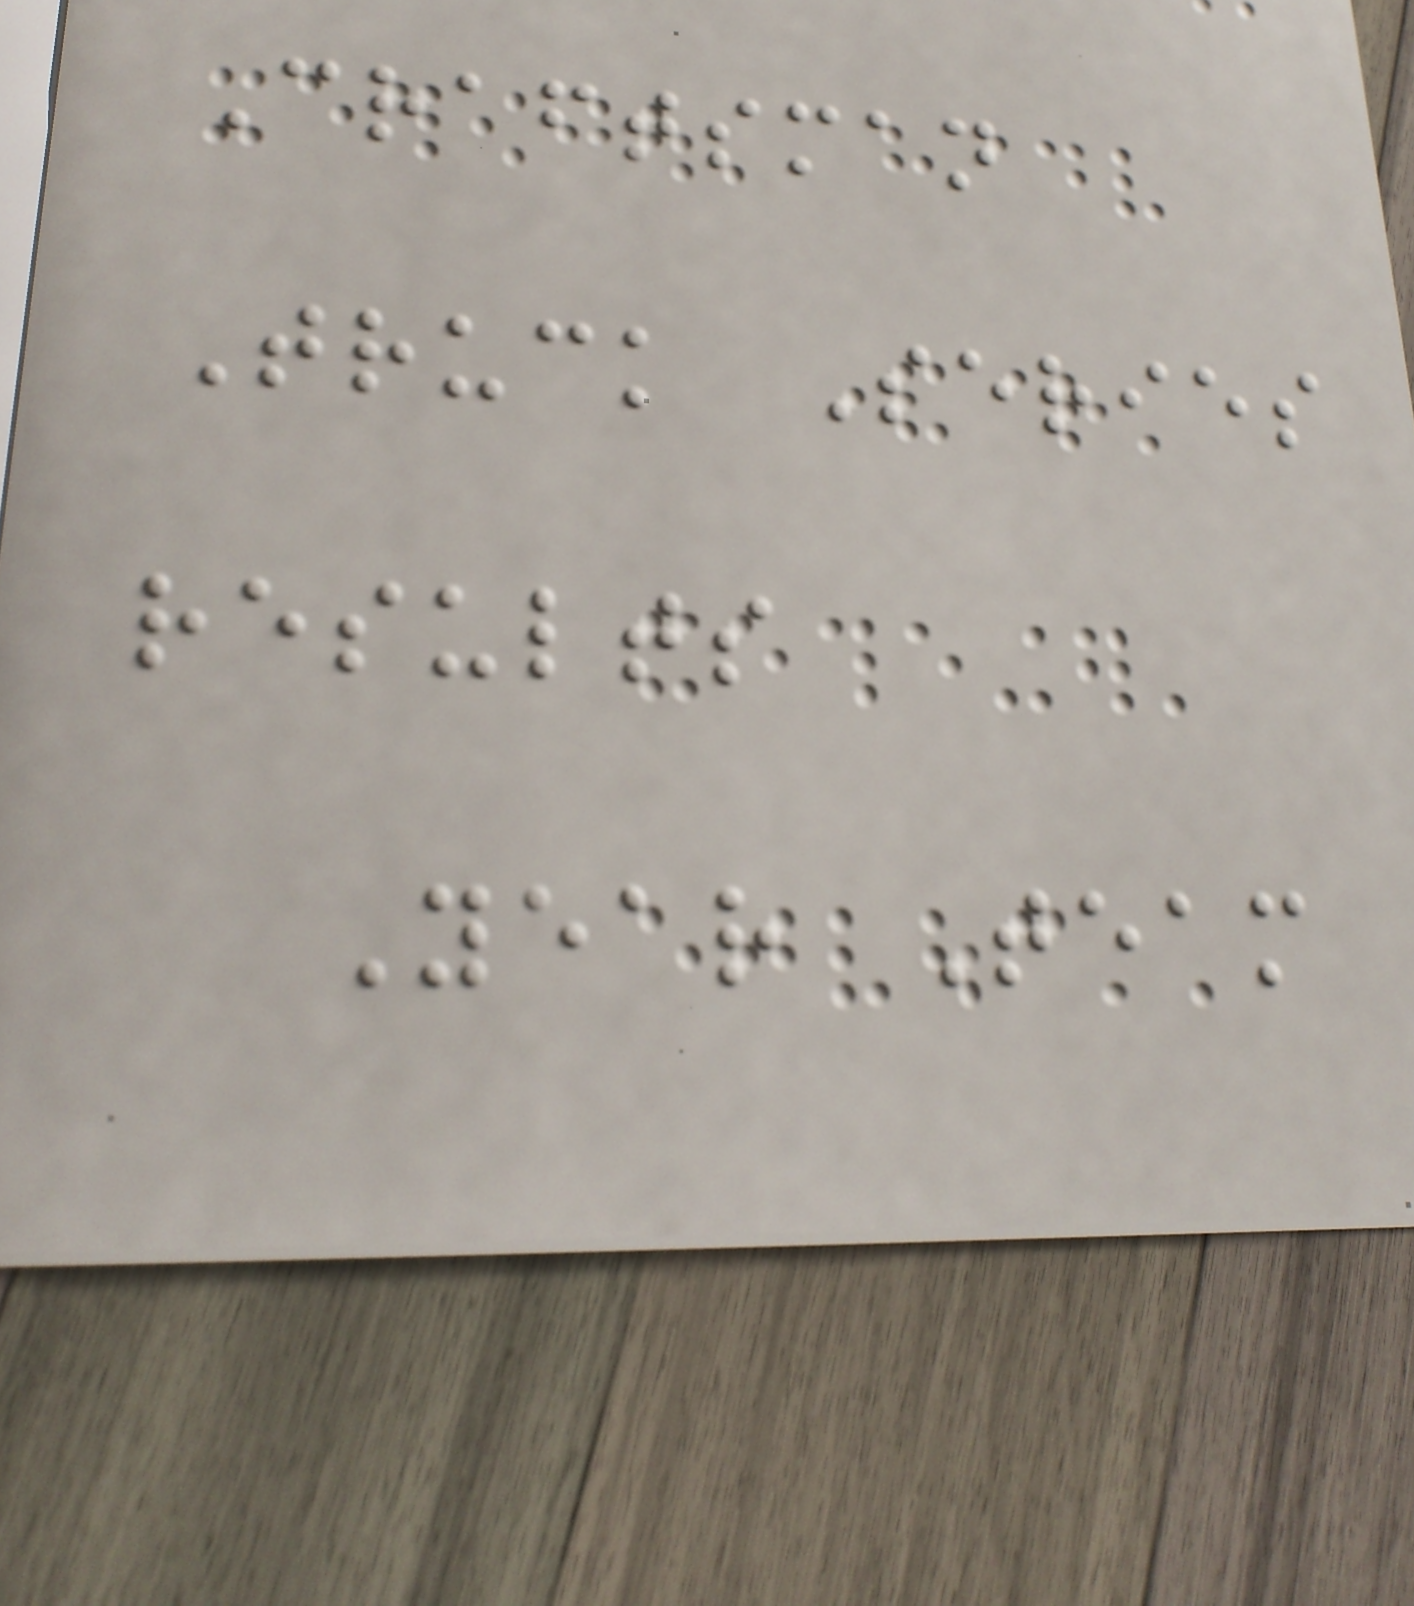Craftsman
Truck Series
results
Year Team
